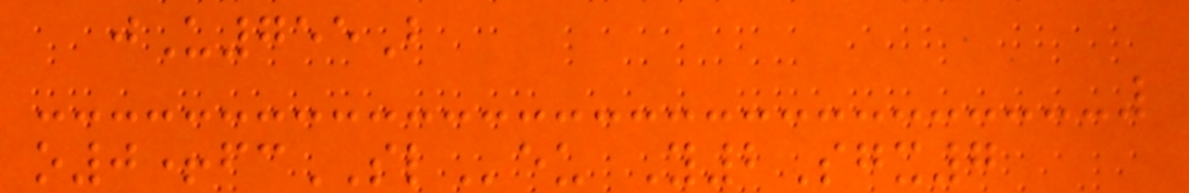jU755B
o0+fcSLeu Y2Sgx7
